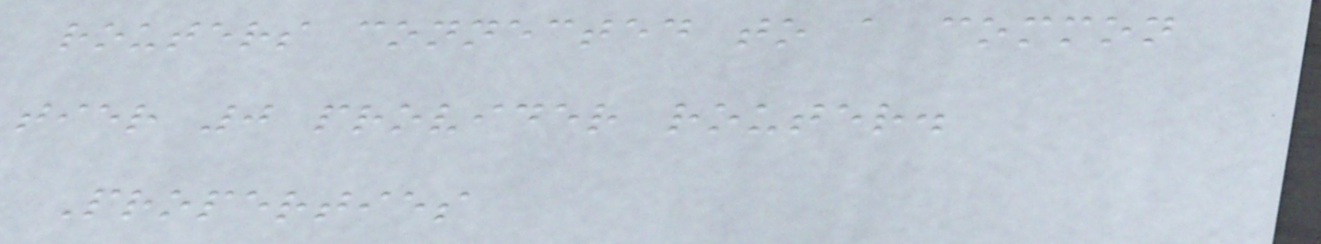routers connected to a common
tier 0 provider router.
Properties
